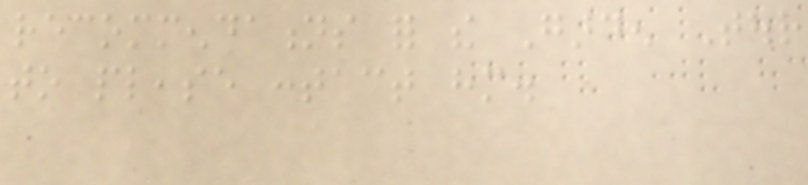recommendations for the Garden Tour
to please contact him.
